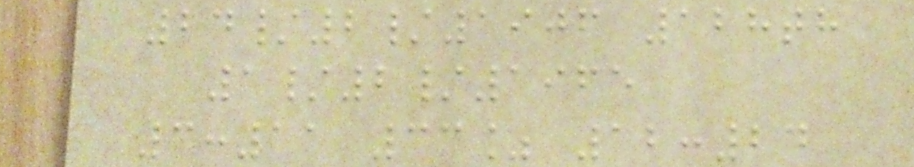24/2/1906 128th
1/2/1965
3:11 33% 12:24
